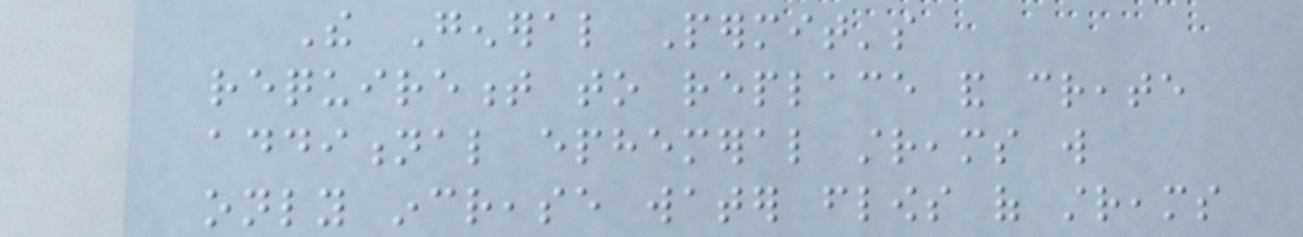The General Permit's
requirement to replace and create
additional ephemeral streams will
only increase water flows of streams
